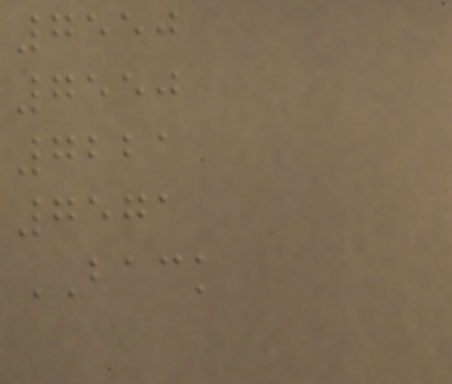7550
7550
7221
7571
BACK
